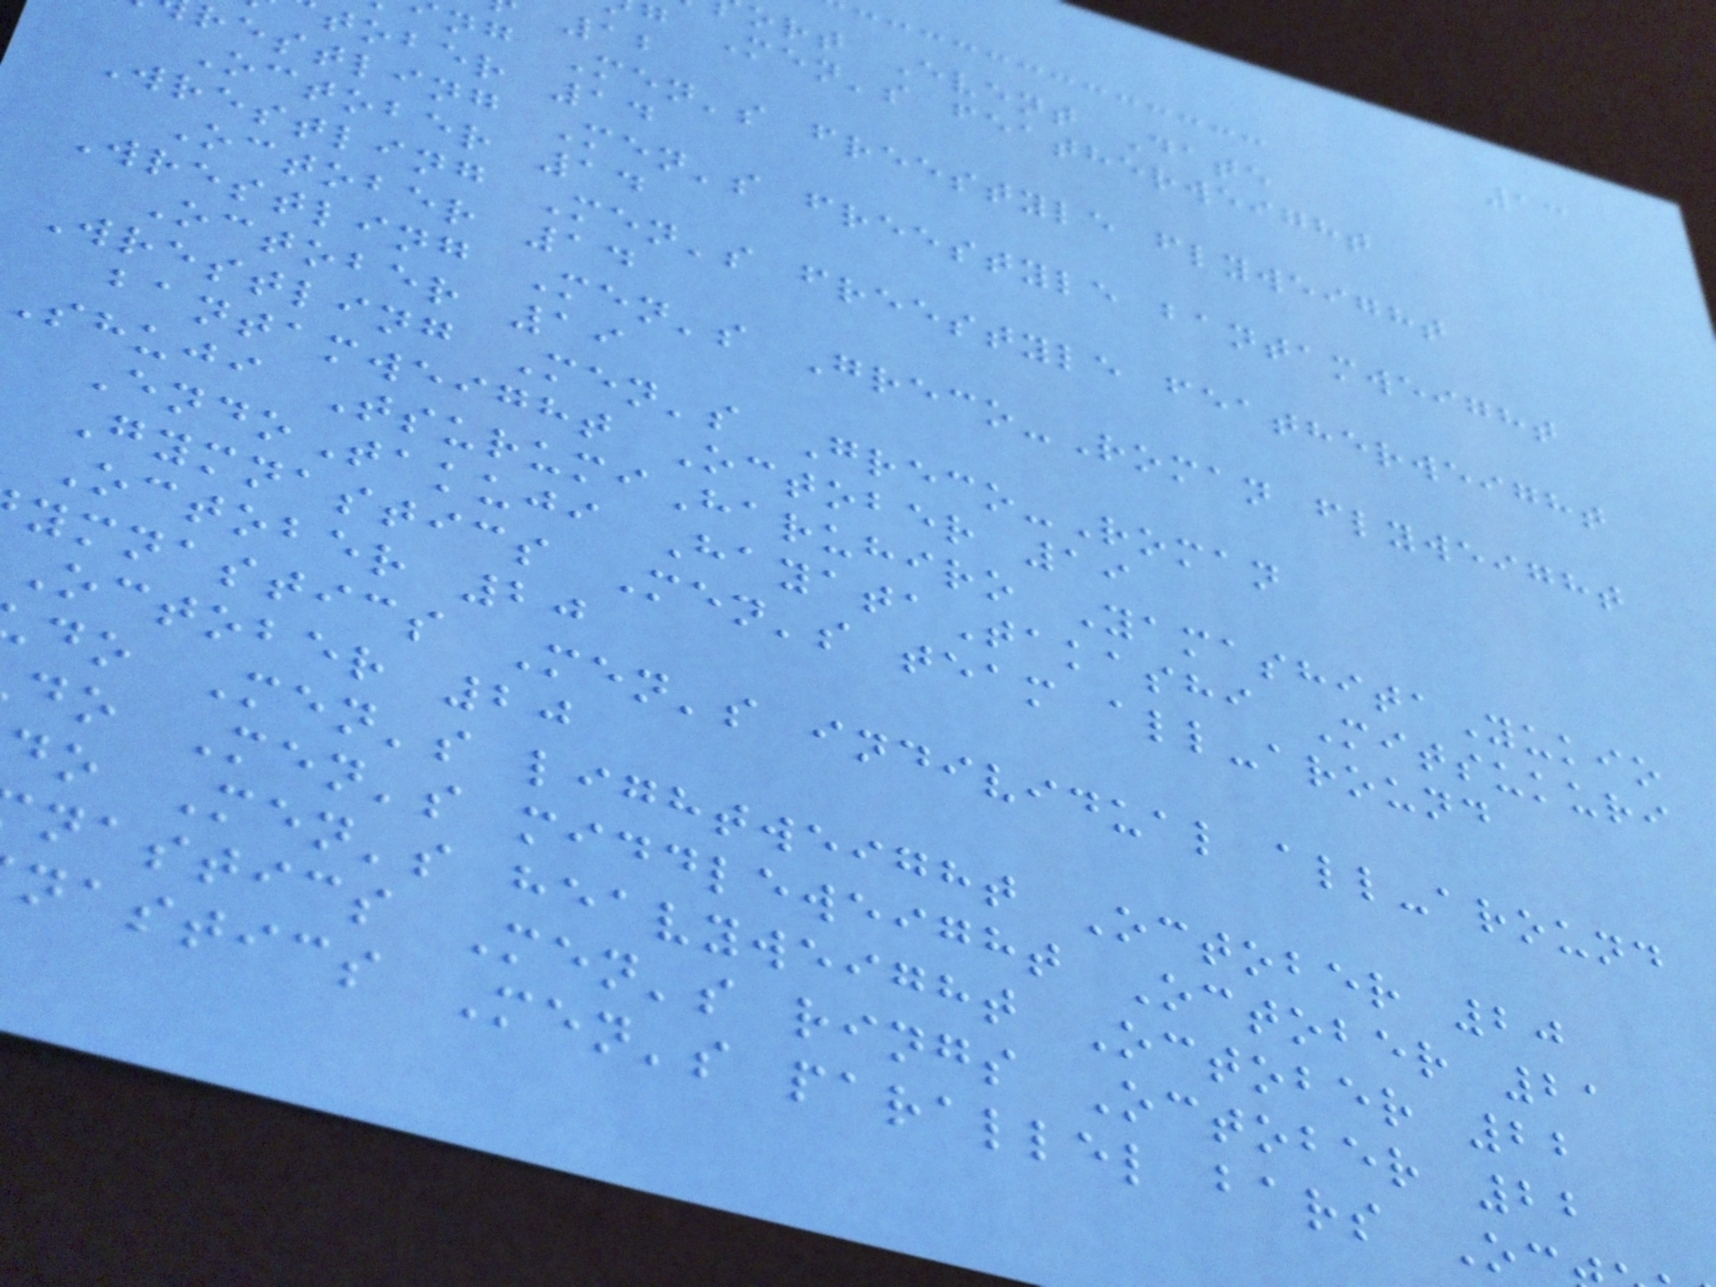13
ort Event Date
g Men's featherweight
ng Men's freestyle flyweight
tober 14
restling Men's freestyle bantamweight
October 14
Wrestling Men's freestyle featherweight
October 14
Wrestling Men's Greco-Roman flyweight
October 19
Wrestling Men's Greco-Roman
bantamweight October 19
shuji TsurumiHaruhiro YamashitaYukio
EndoTakuji HayataTakashi Mitsukuri
Gymnastics Men's team all-around
October 20
ymnastics Men's individual all-around
October 20
do Men's lightweight October 20
do Men's middleweight October 21
do Men's heavyweight October 22
nastics Men's rings October 22
nastics Men's parallel bars O
